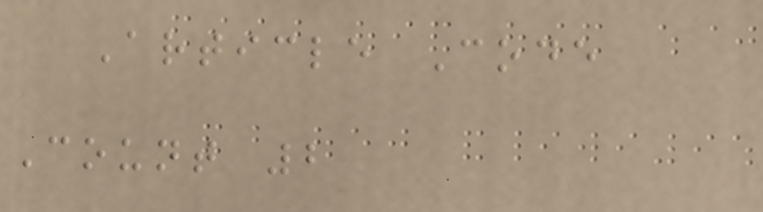Article Code
Count 2
